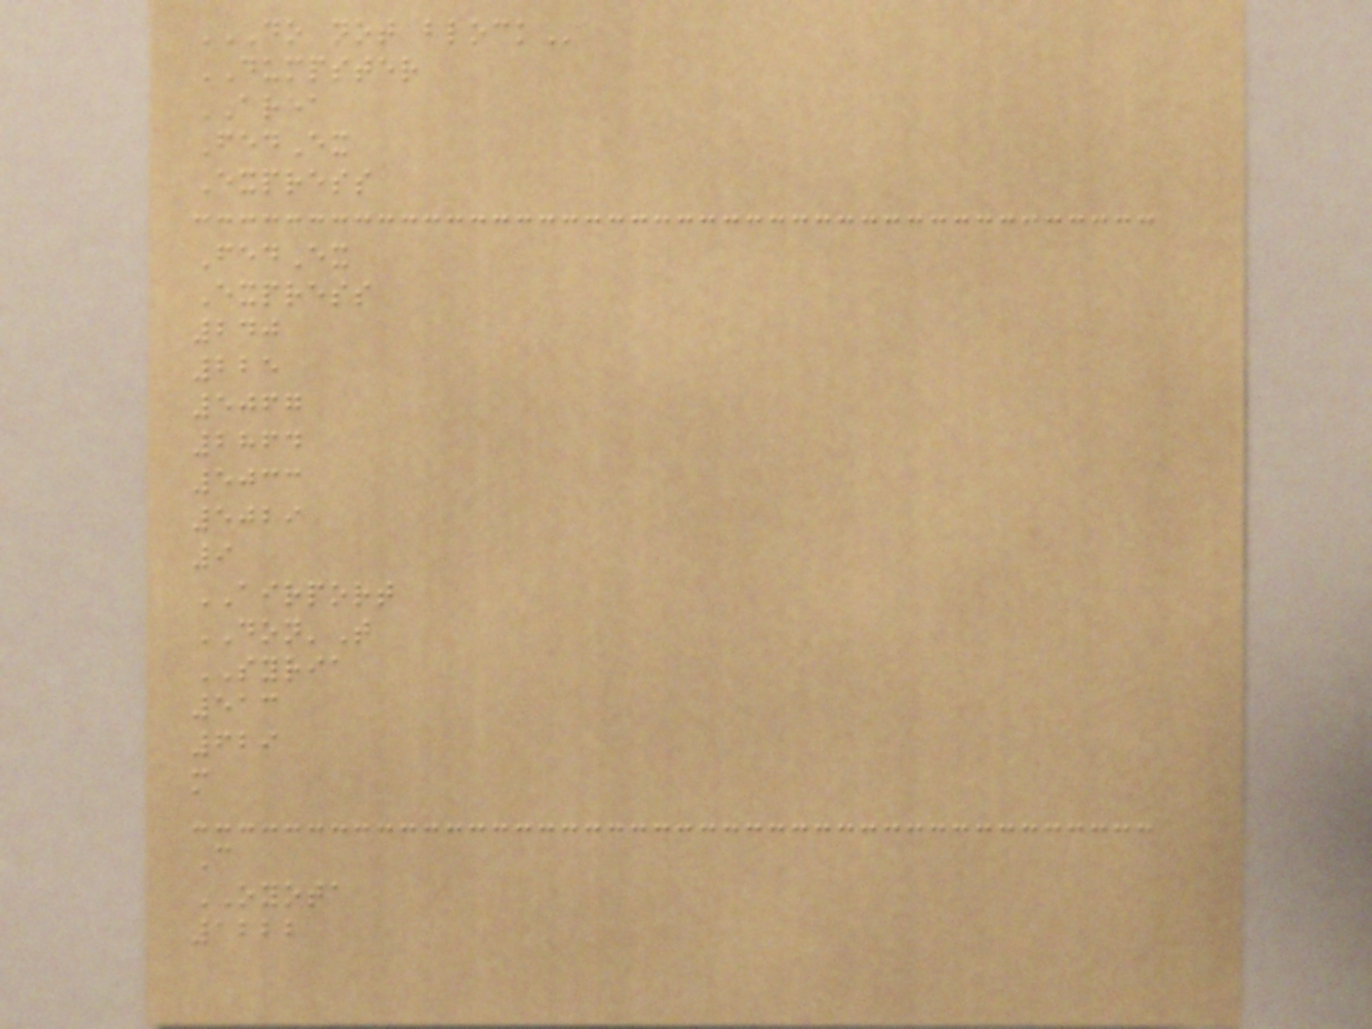DO NOT BLOCK
DUMPSTER
AREA
FedEx
Express
FedEx
Express
240
225
5067
2864
5033
5029
9
AIRPORT
DON'T
SYRIA
513
629
m
C
OYOTA
1222
